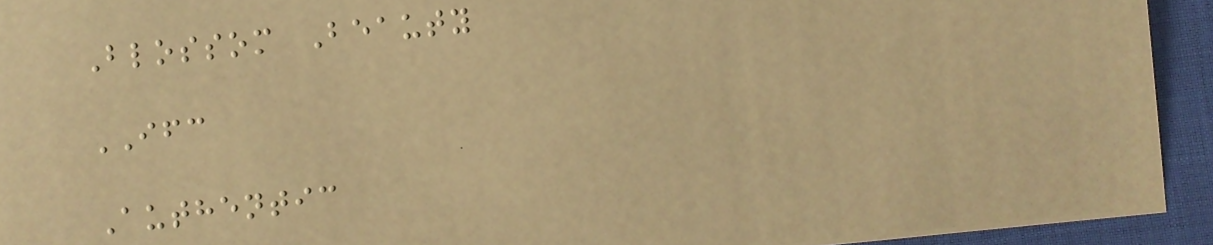Blossom Beauty
IFC
Authentic
